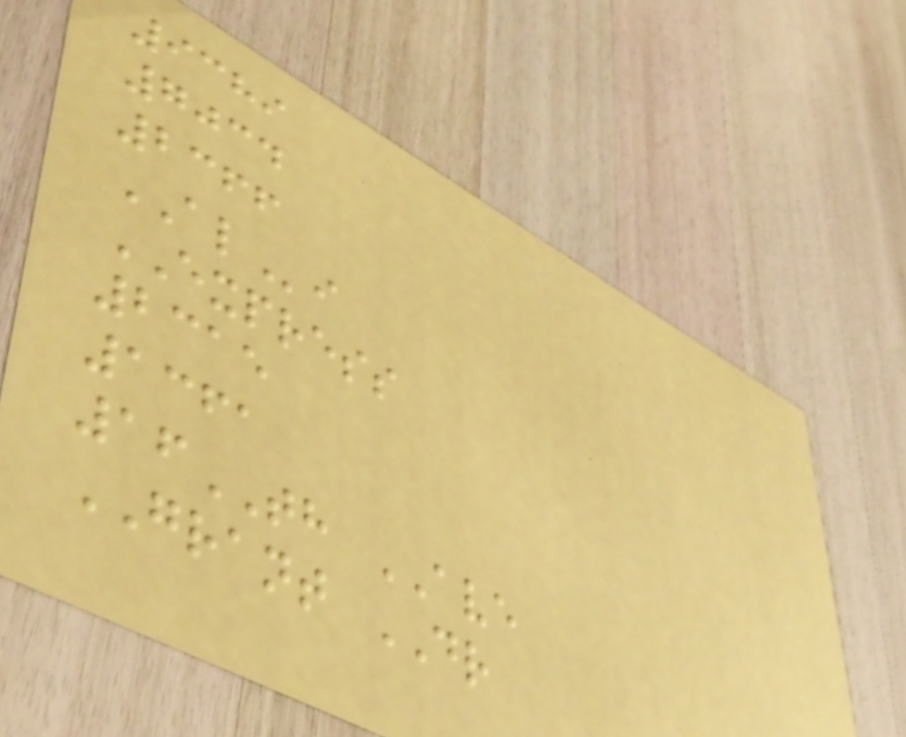9389
7034
2366
ALi
EXPRESS
2315
1361
16TH AVE
GRANT DR
